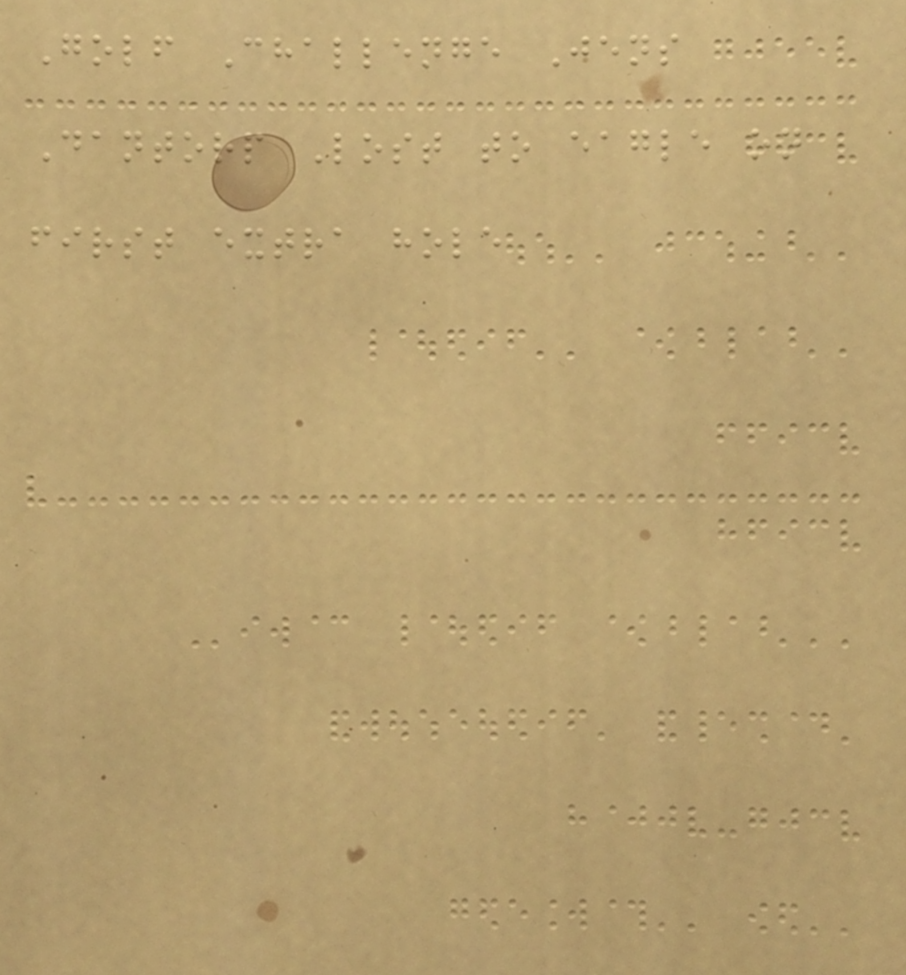Golf Challenge Jens
Dantorp Lost to eagle on
first extra hole
